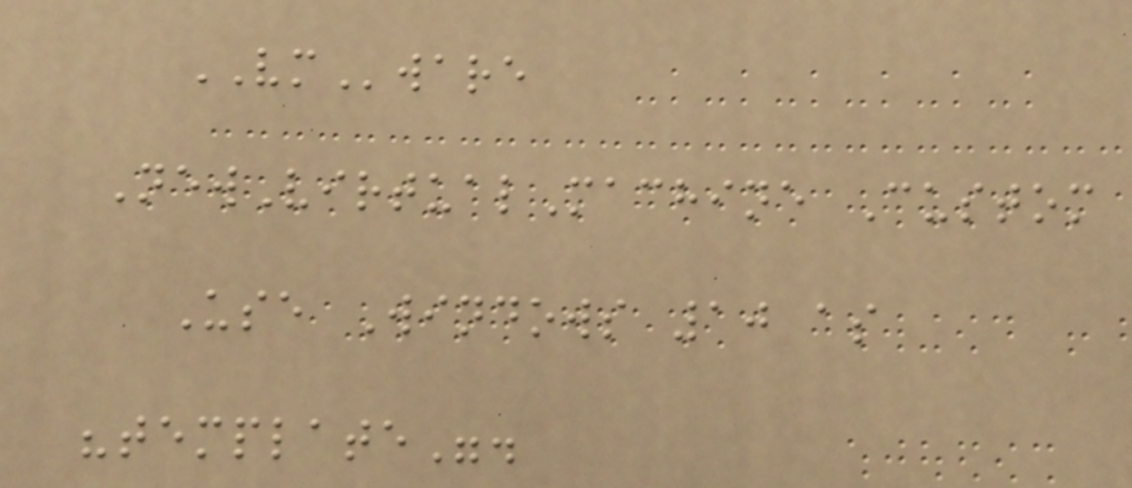VMware
NewVirtualMachine Custom
Use Windows 10 as
"template".
